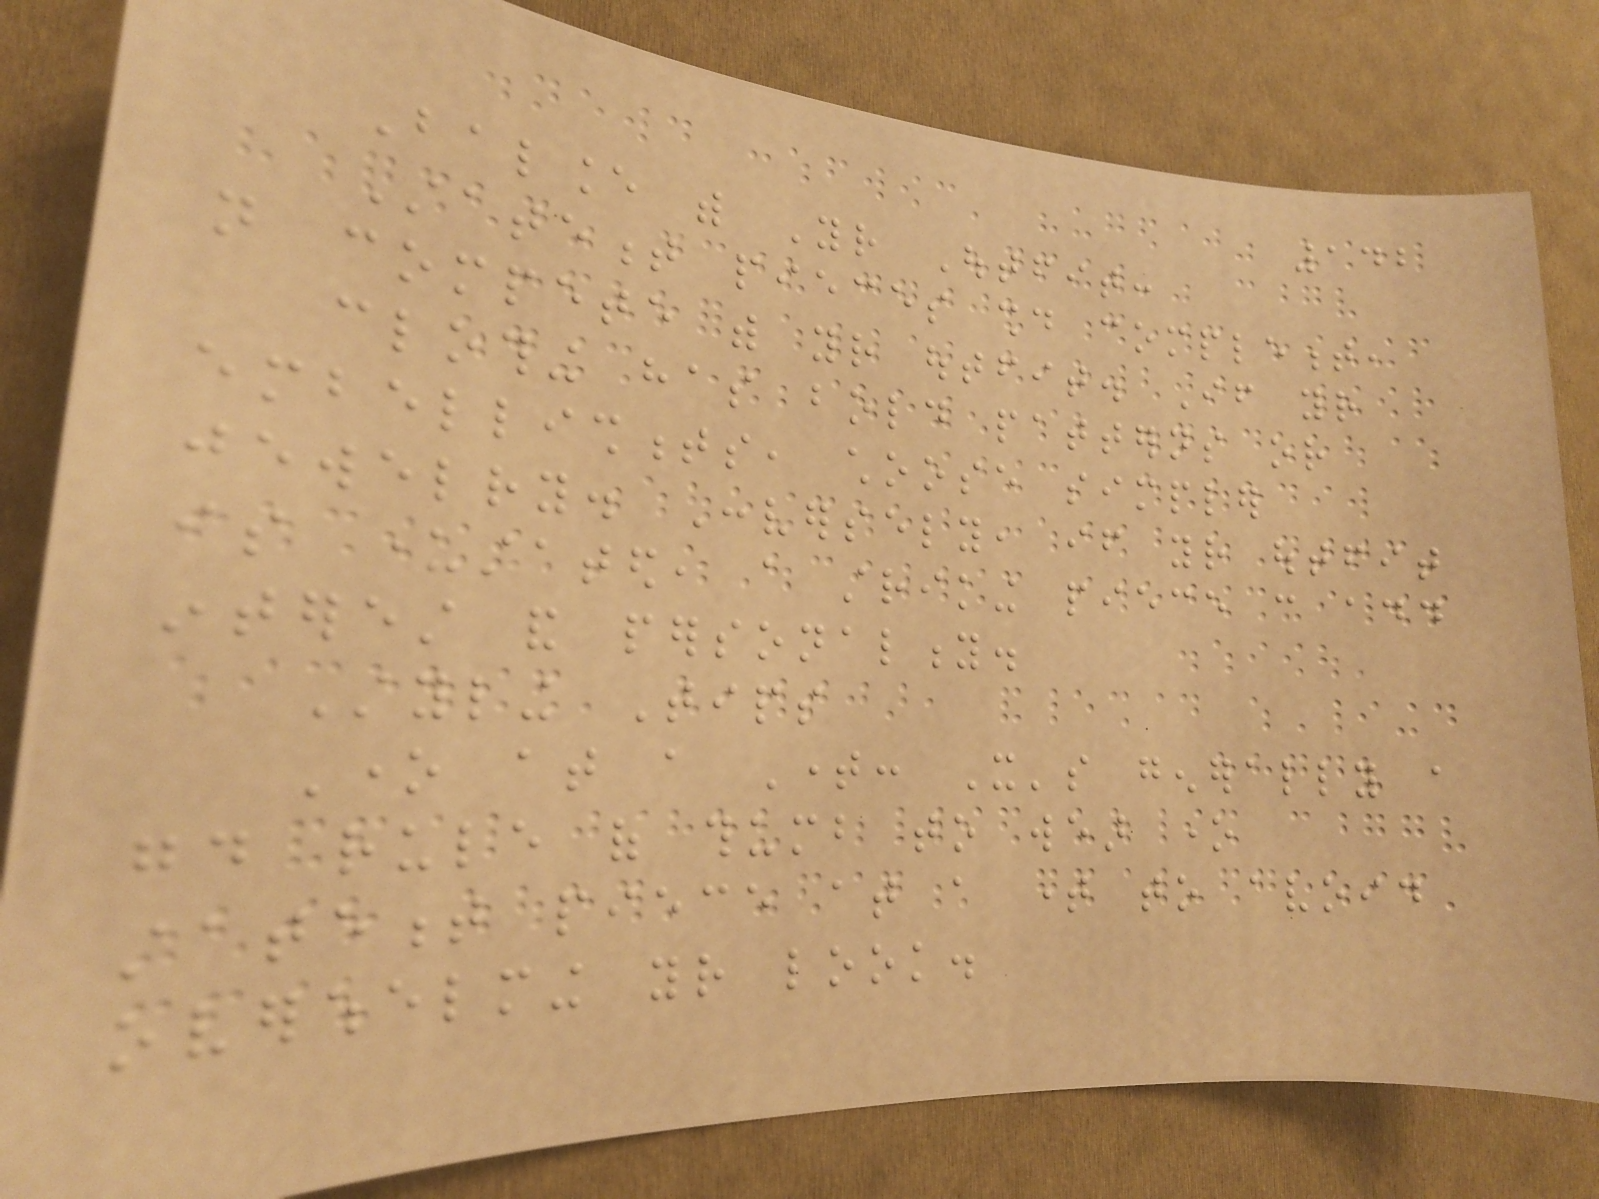142
Balance with Your Outfit:
Statement pieces should complement,
not compete with your outfit. If your
clothing has bold patterns or
embellishments, choose simpler
jewelry. Conversely, if your outfit
is understated, a striking piece can add
interest and personality.
Styling Tips
One at a Time: It's generally a
good rule of thumb to wear one
statement piece at a time to avoid
overwhelming your look.
